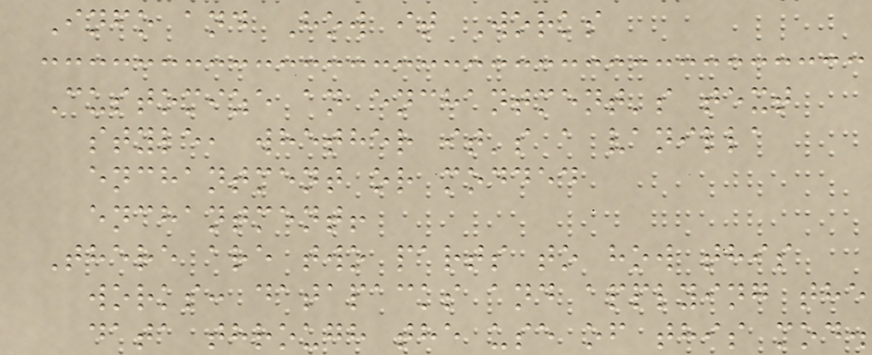Info and How it Works
Customize an enchantment's text
style, whether it's a vanilla
enchantment or modded
enchantment!
There are two parts to how this
works: datapacks and applying the
data through the use of this mod.
